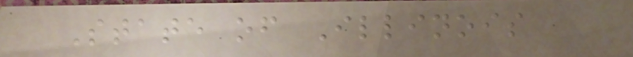State of Illinois
